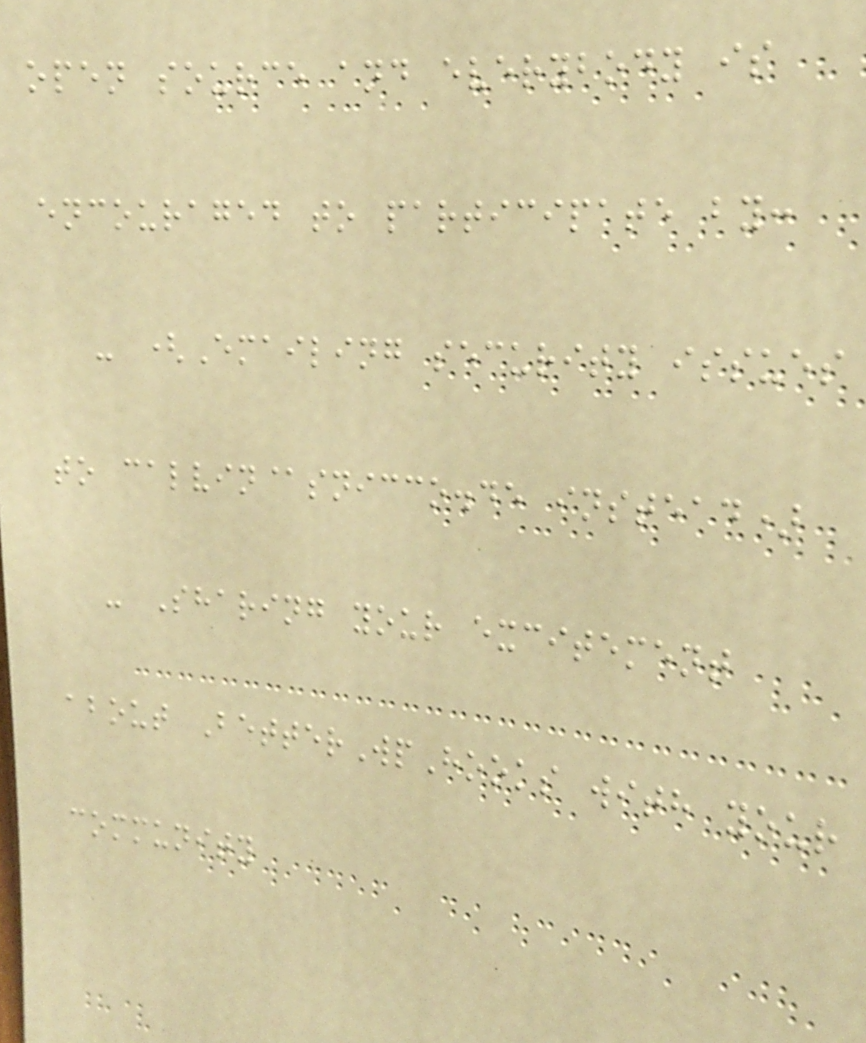open source and everybody is
encouraged to participate by:
- (Emailing security issues
to calvin@snicco.de instead)
- Sharing your excitement
about BetterWpHooks with your
community
